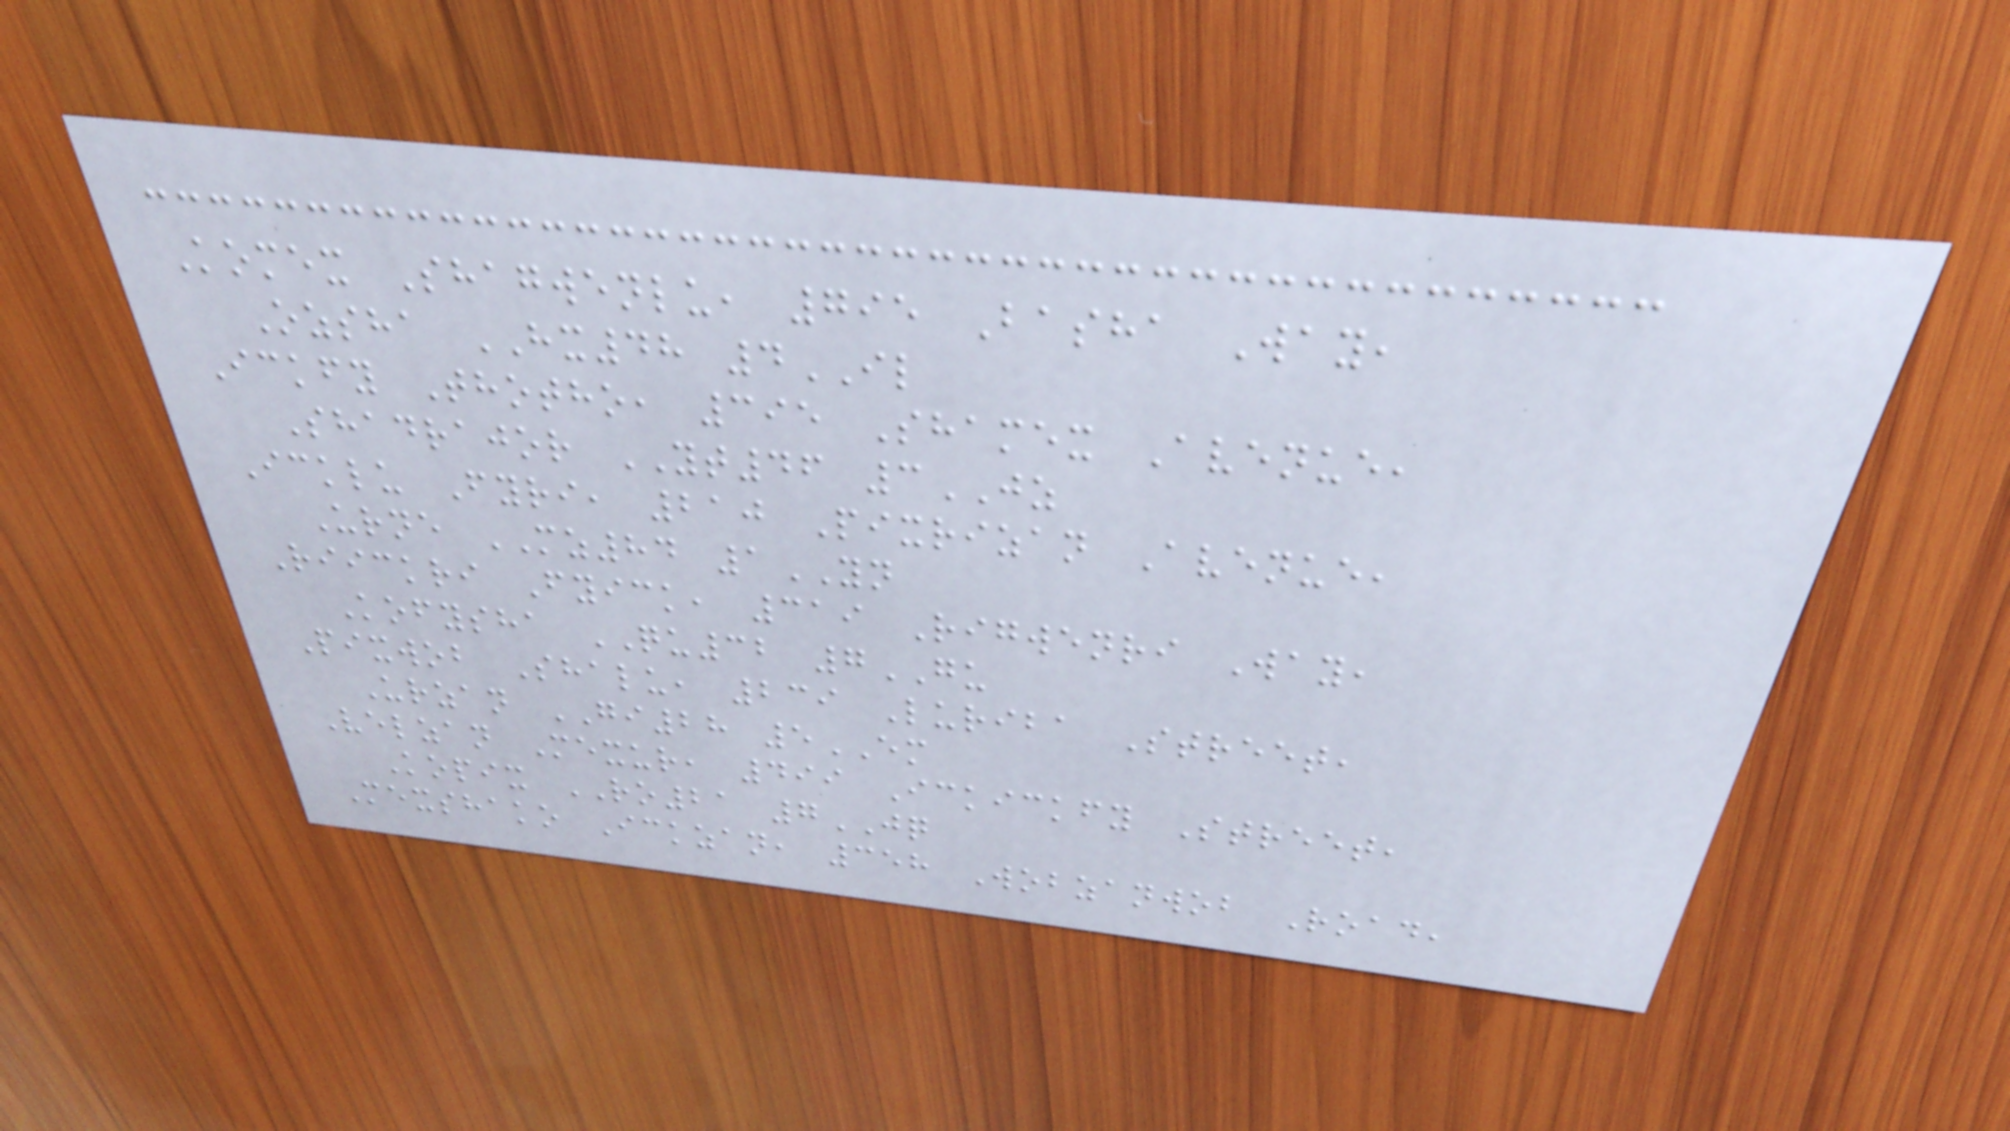Komex Shagwenlu, 795 Basha Way,
Ozsha HX48 4IL
Ickfy Thotho, 395 Shamex Avenue,
Shadrajor YT46 3JZ
Icklu Fyri, 210 Pixrizan Avenue,
Urne MZ84 1YN
Riickri Fyick, 319 Rigwenri Way,
Kofysha QU32 7GU
Pixwob Shalu, 239 Luriba Street,
Urzan GI28 5EM
Velzan Mexur, 499 Ickickfy Street,
Kopix RO21 7JQ
Mexshako Ickzan, 358 Wobzanwob Road,
